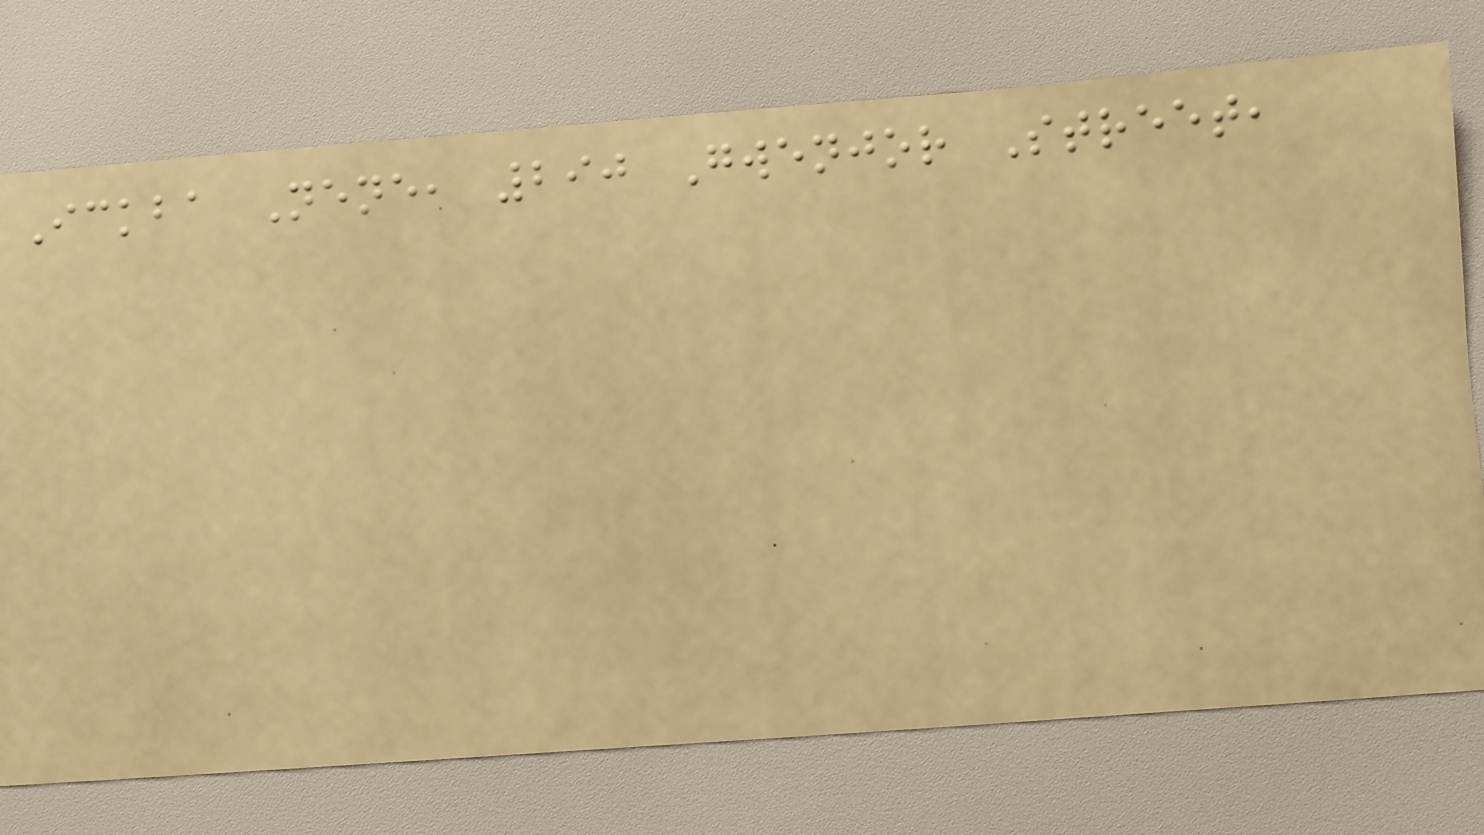Ickba Nene, 290 Gwenjor Street,
